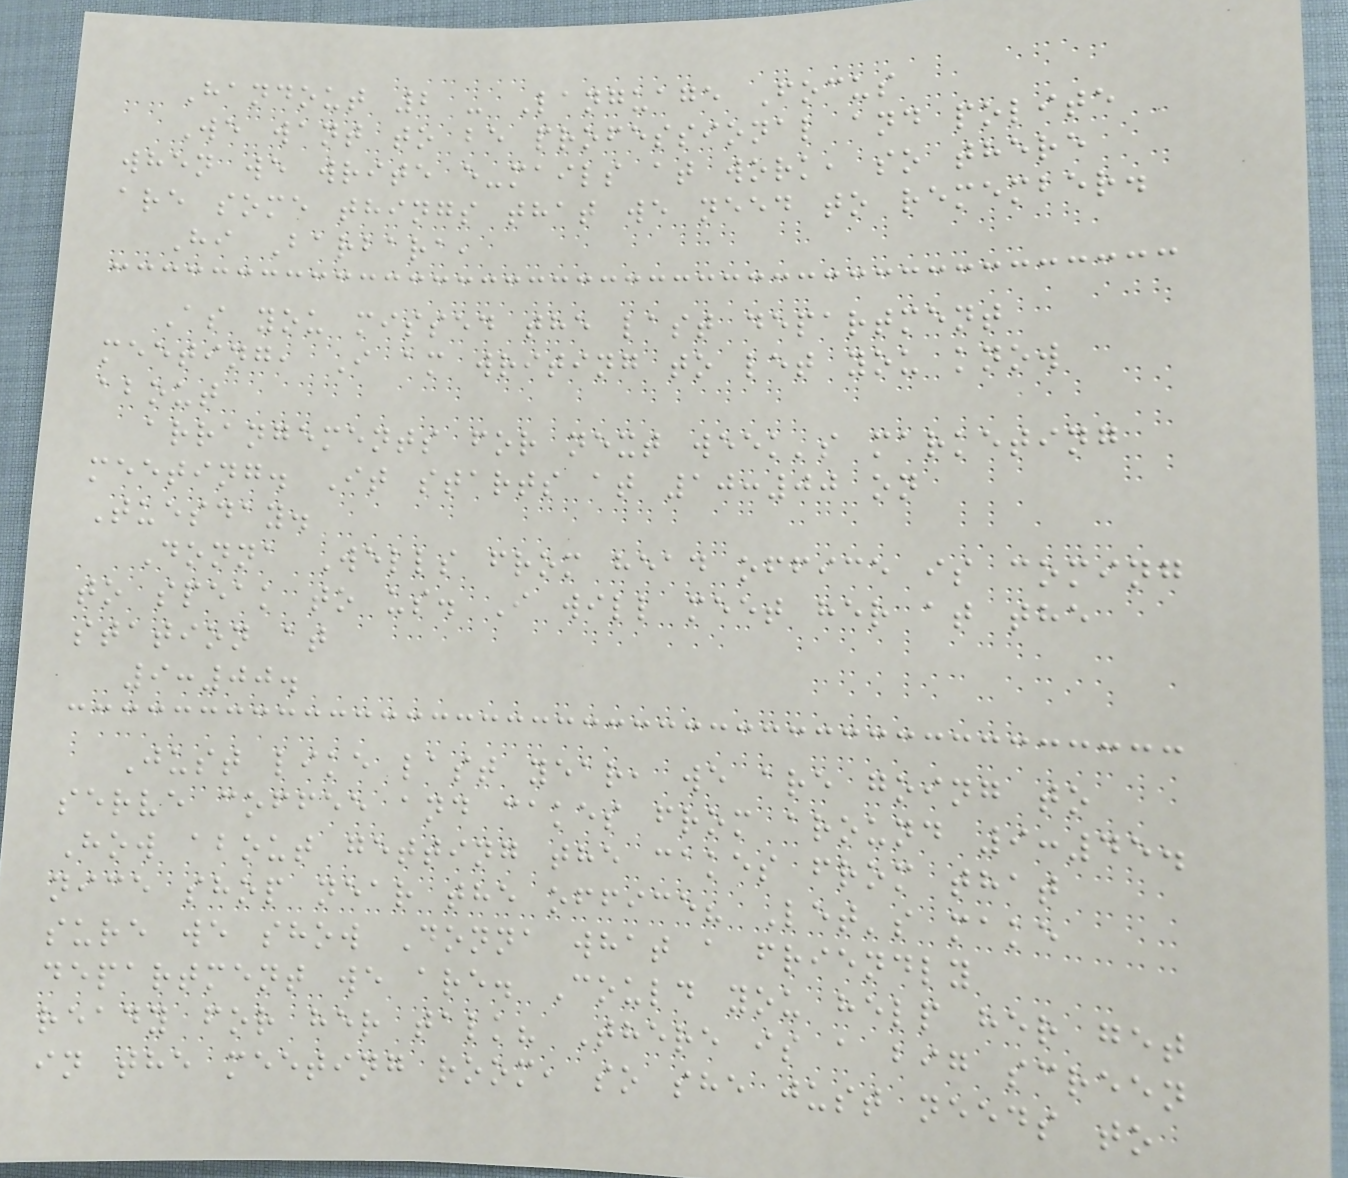Handout 2 - Language Focus
We want to be professional and polite
when we write e-mails at work, so there
are some things that we need to remember.
Hi Barbara,
As you missed the last department
meeting, I am writing to let you know
about
arrangements for next week's marketing
meeting. It starts at 10:00 on
Tuesday.
Donna Wells from head office is coming
to speak to us. I will meet her at the
station at
9:00.
Just like last year, we are going to
serve coffee and cakes from around 9:45.
How about getting the cakes from that
nice shop near the office? Let's make
sure we show Donna what a friendly
department we are. Could you help her get
ready for her talk? There is a big screen
in the meeting room, so she just needs to
